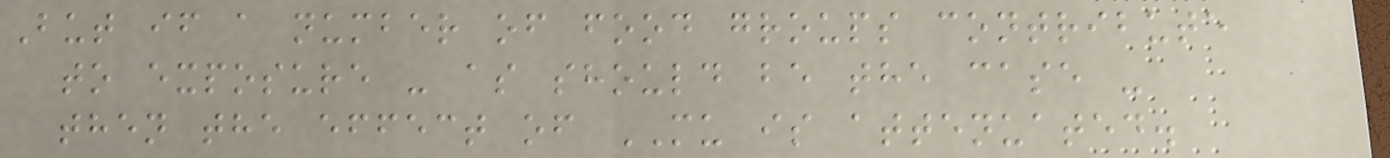But if a number of food groups contribute
to exposure - as should be the case -
then the effect of MU is attenuated.
